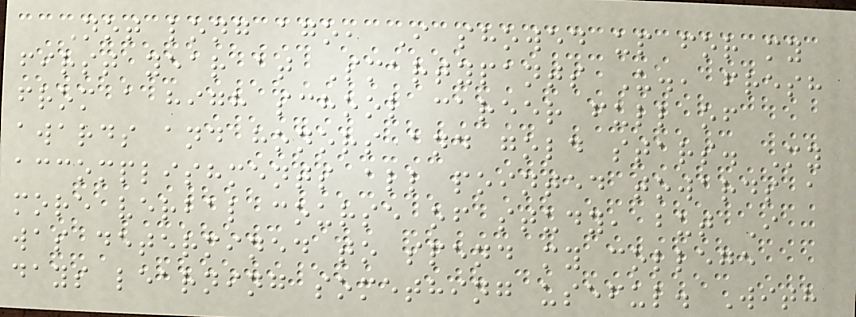Not long ago, I showed up for my
first year at Smartypants U., fresh
from a high school career full of
awards and honors and gold stars. My
accomplishments all pointed towards a
more verbal course of study, but I
was determined to spend my college
days learning something useful. With
